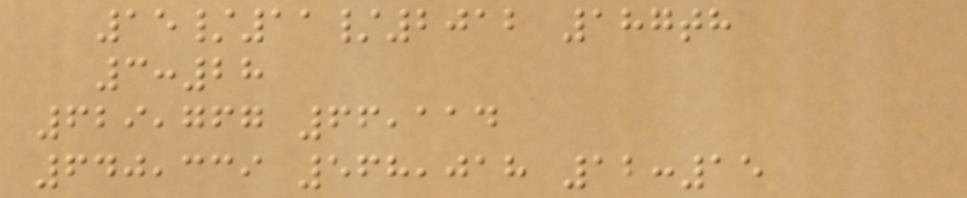15/11/2012 187th
3:28
629,767 66,114
640,339 568,018 12:15
